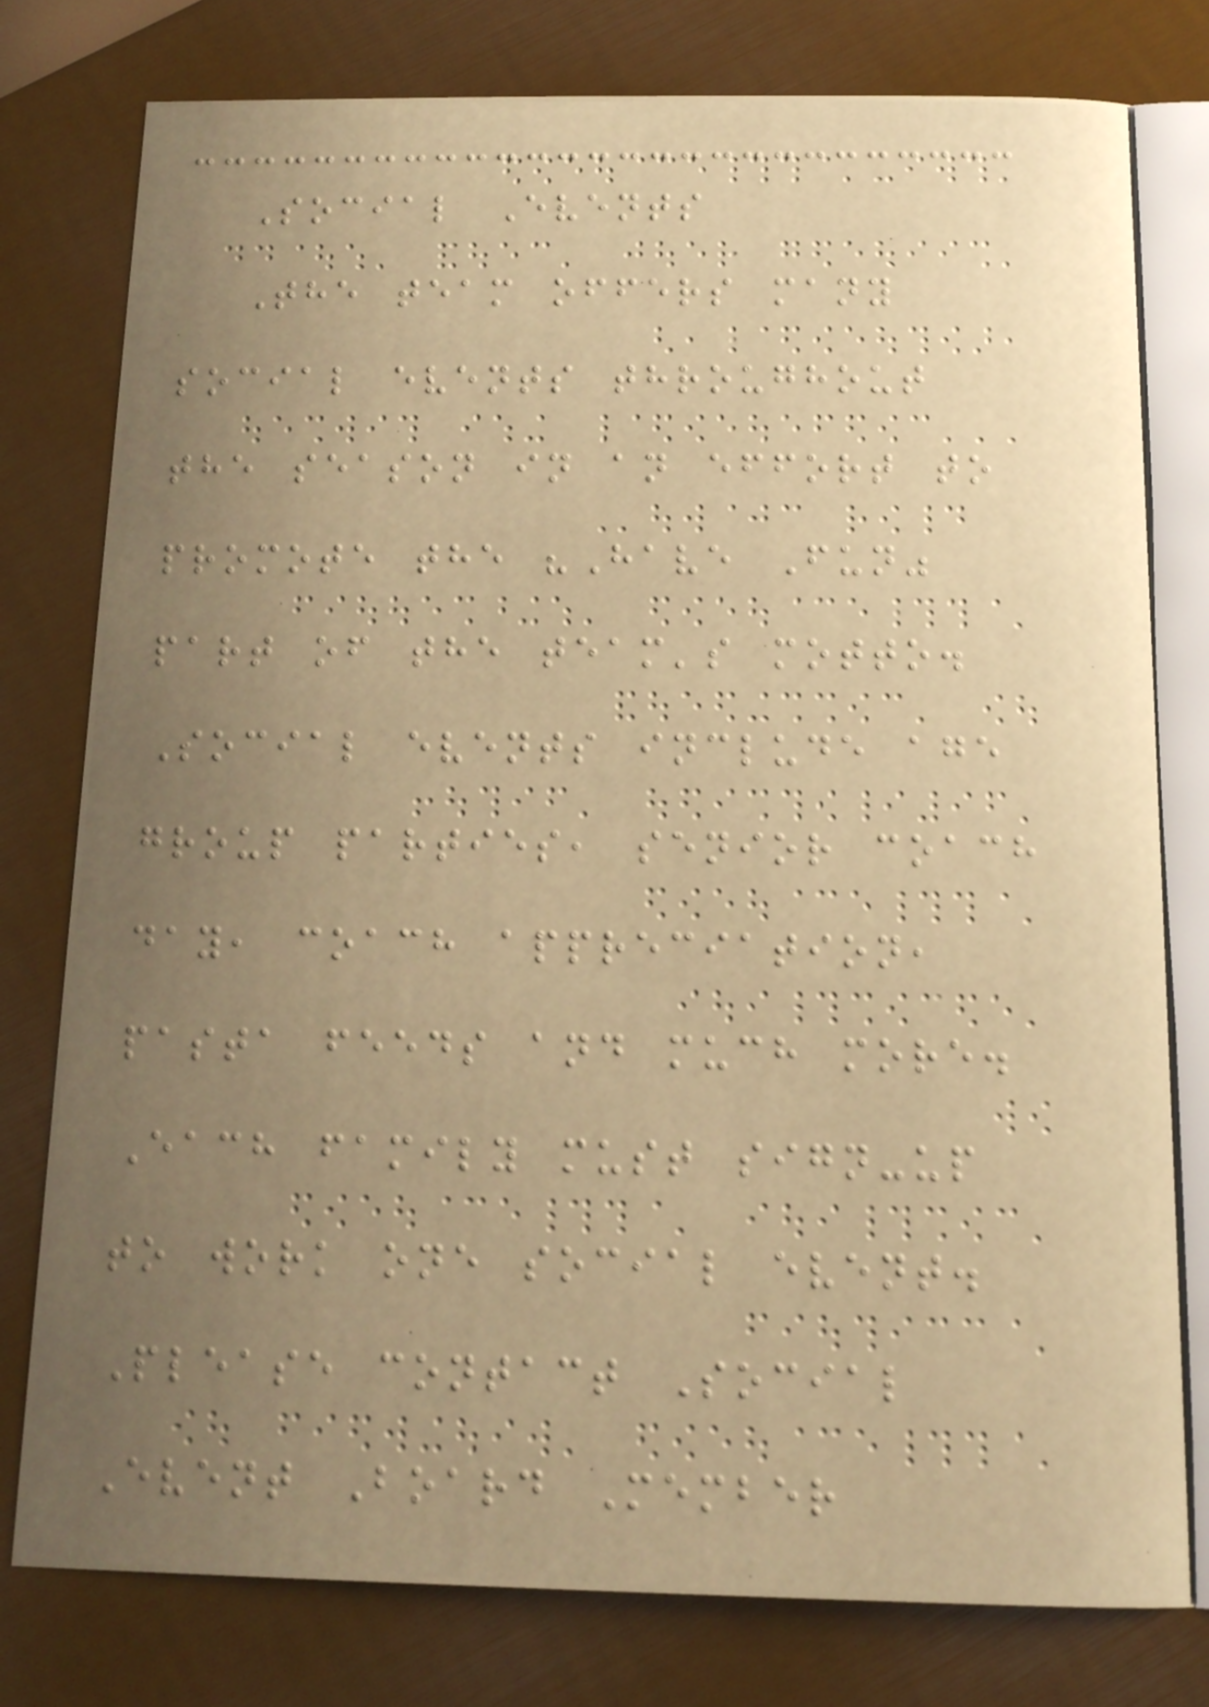Social Events
The team offers many
social events throughout
the season in an effort to
promote the "Have Fun"
part of the team's motto.
Social events include age
group parties, senior coach
day, coach appreciation,
pasta feeds and much more.
Each family must sign-up
to work one social event.
Please contact Social
Event Board Member
